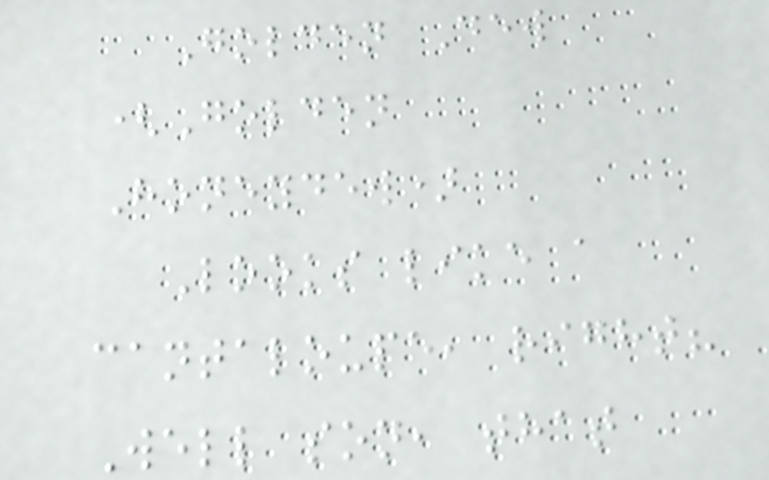Golden Dew
(Golden
Honeydew)
Looks like a
cantaloupe, right?
Well son, that
